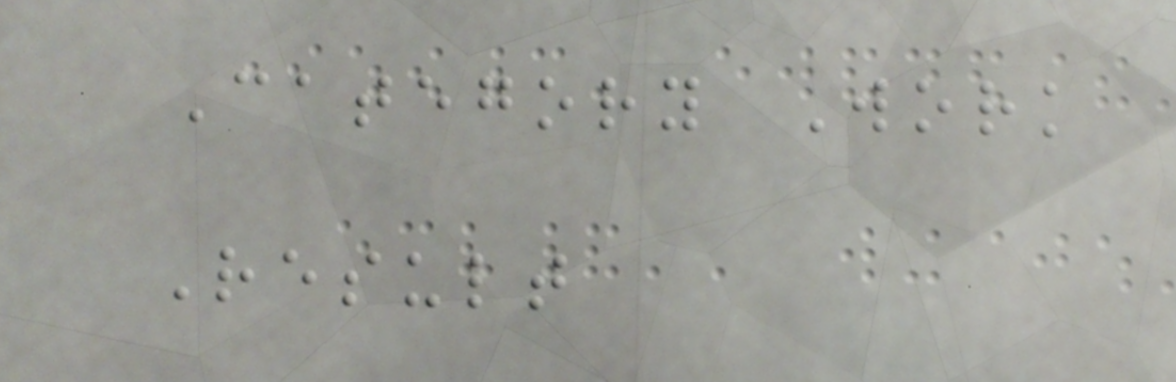Category Work
Result
